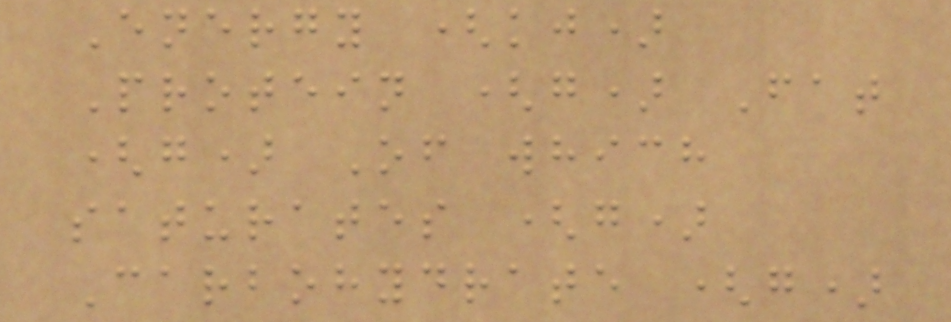Energy (kj)
Protein (g) Fat
(g) Of which
saturates (g)
Carbohydrate (g)
